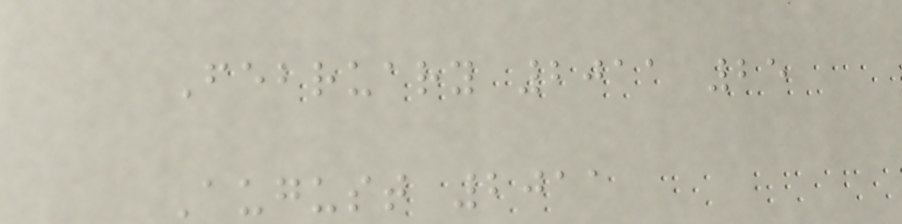February 2011 25
August 2011
